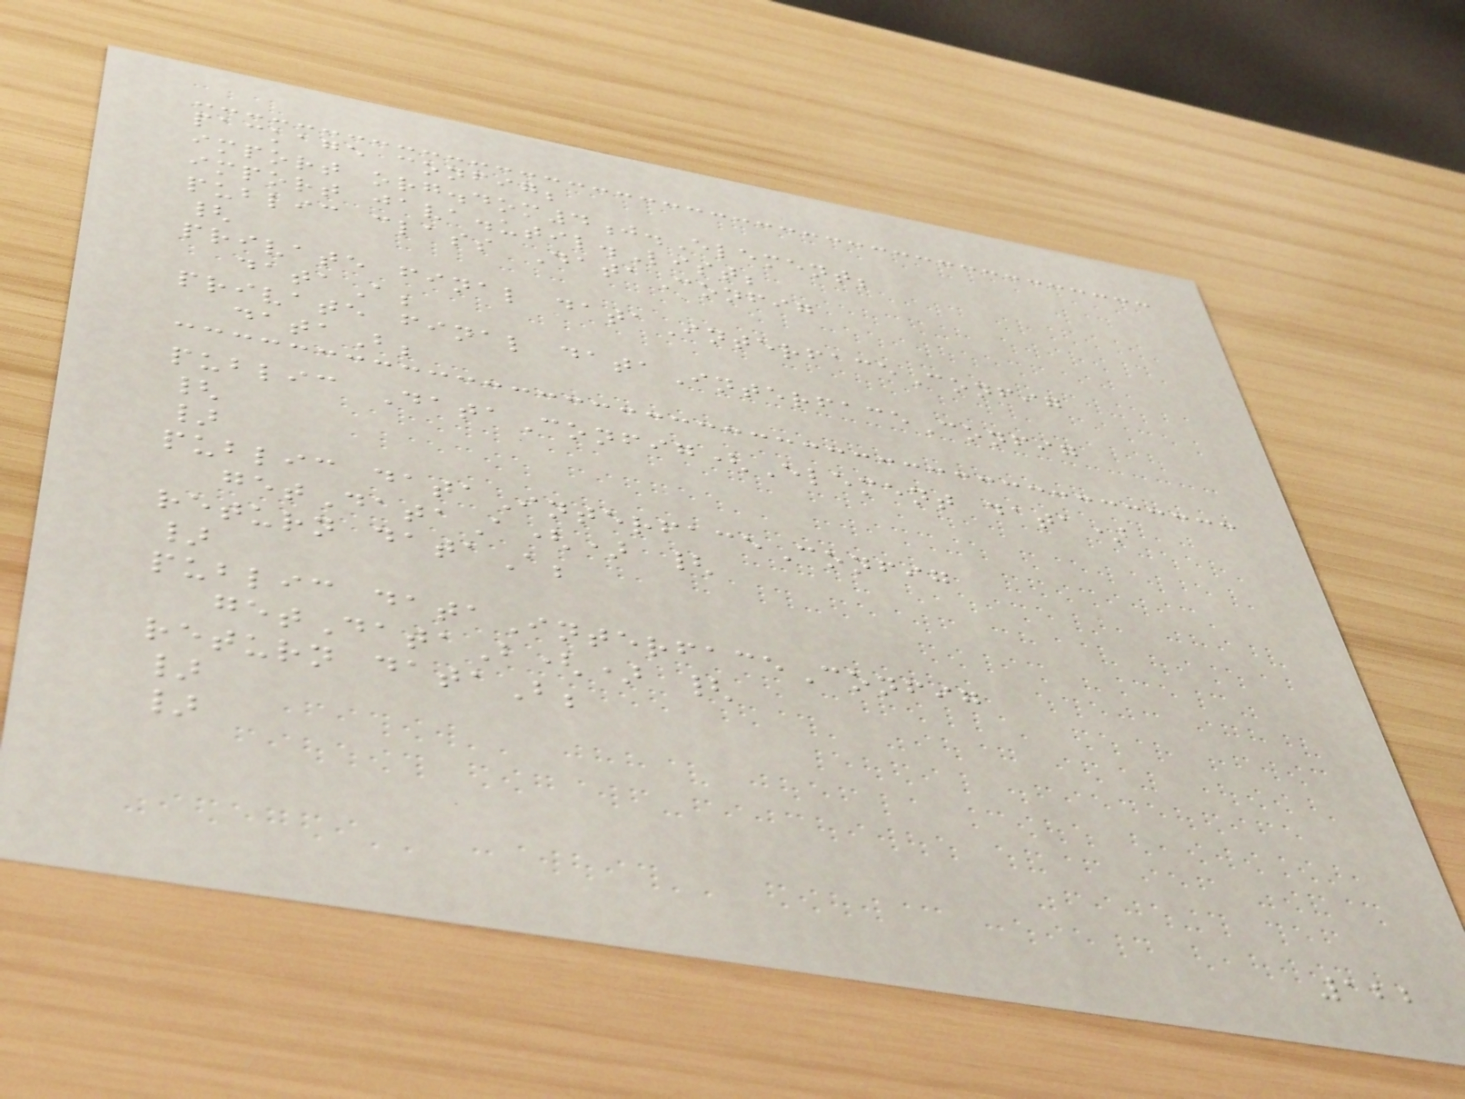package config;
import org.dom4j.Element;
import java.util.List;
public class DataConfig
{
private final dataInterfaceConfig
dataA;
private final dataInterfaceConfig
dataB;
public DataConfig(Element data)
{
}
public dataInterfaceConfig
getDataA() {
return dataA;
}
public dataInterfaceConfig
getDataB() {
return dataB;
}
}
122
